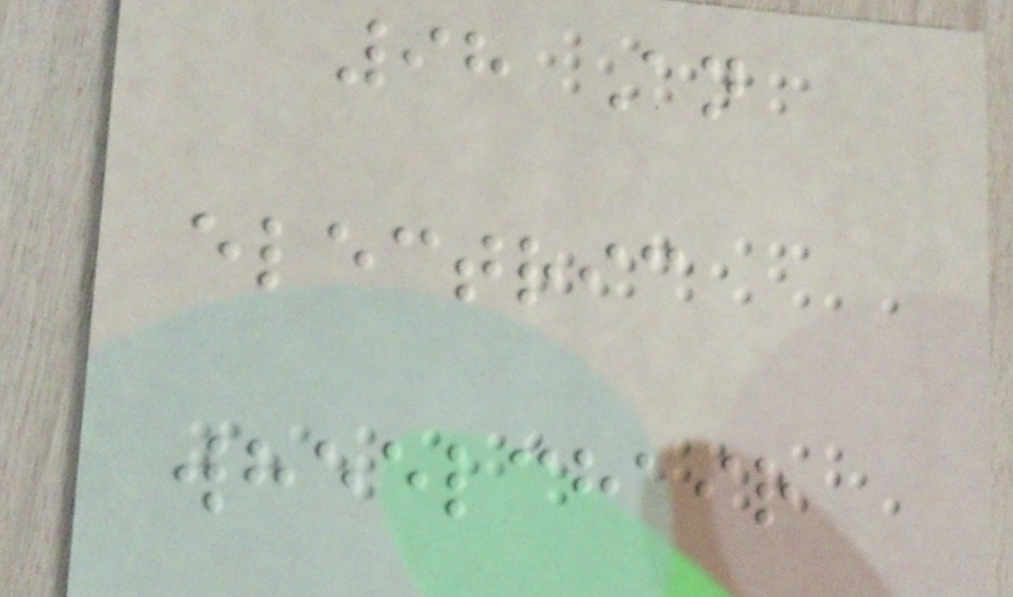98 An
electric
wheelchair
